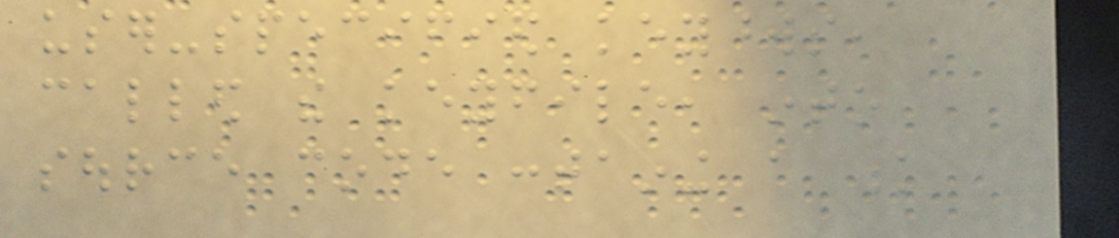user-specified keywords,
called the keyfile, into
source code containing a k
